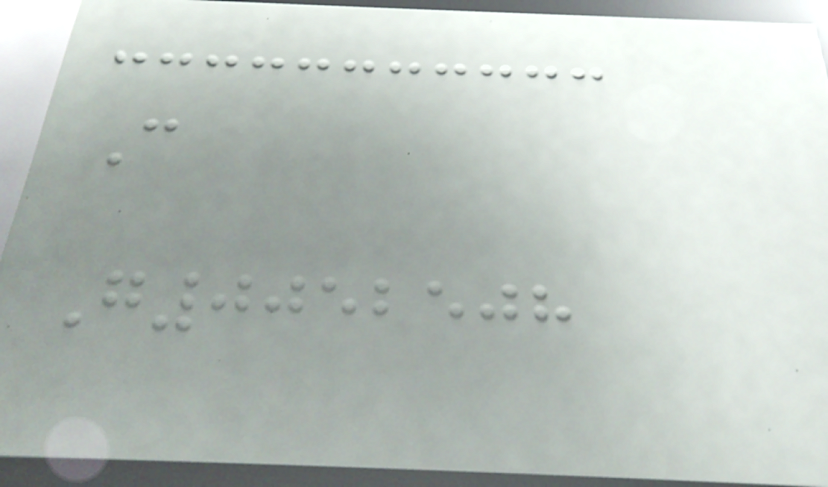C
G0052508
